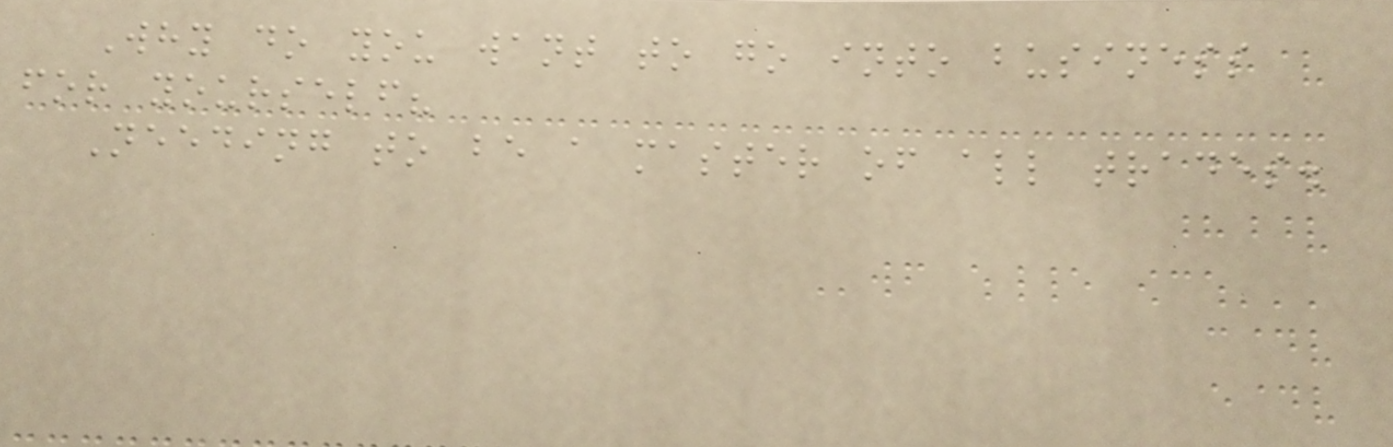Why do you want to go into business
for yourself?
Needing to be a master of all trades.
